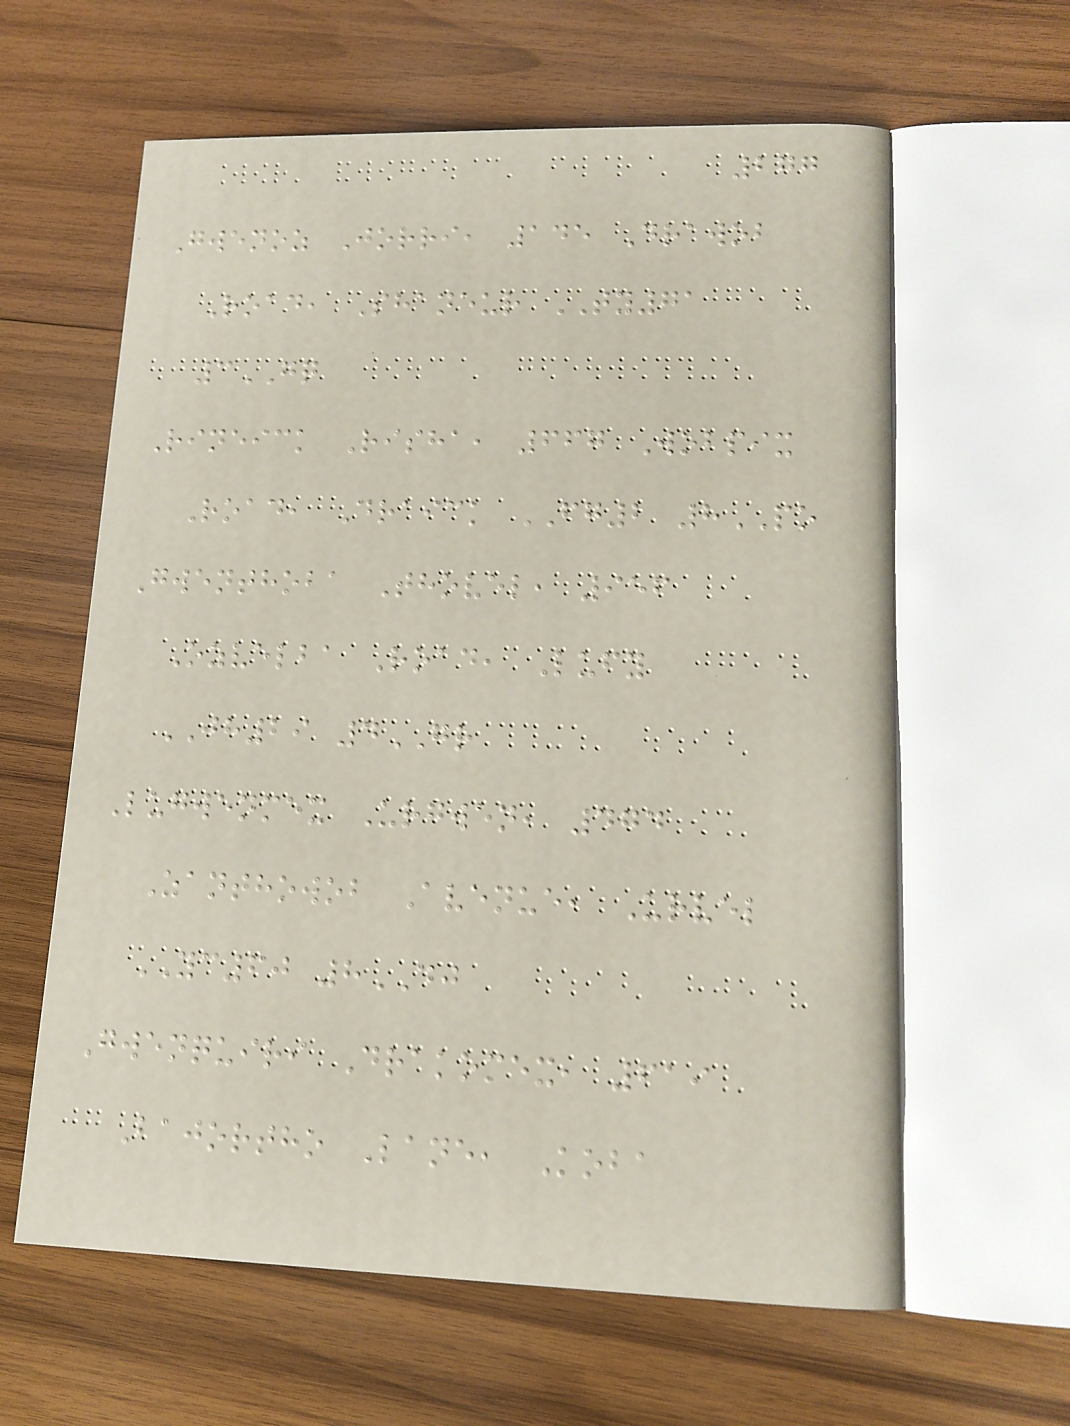277
Gwenoz Jorri, 145 Drawob
Road, Shaneur TY71
3GQ
Rineick Risha, 667 Wobpix
Road, Draick FG2 8PO
Gwenthoba Thovel, 956
Ozvelba Road, Lufy
JH29 4GR
Lugwenmex Urgwen, 474
Zanthowob Avenue, Urvel
YC60 8DJ
Gwenquiri Drakomex, 619
Bajortho Lane, Koba
